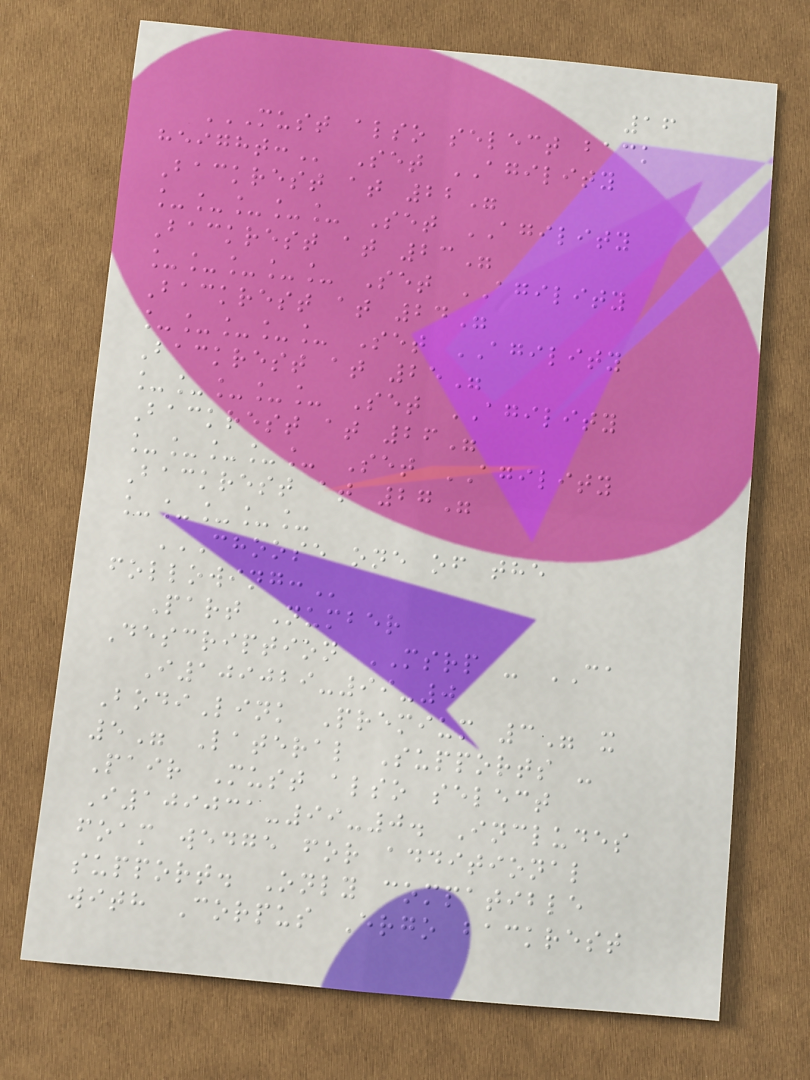16
MUST ALSO SELECT BACK
HEIGHT: Set AGILITY
Backrest at 22"
_____ Set AGILITY
Backrest at 23"
_____ Set AGILITY
Backrest at 24"
_____ Set AGILITY
Backrest at 25"
_____ Set AGILITY
Backrest at 26"
_____ Set AGILITY
Backrest at 27"
_____
CHOOSE ONE OF THE
FOLLOWING:
Part Number
Description MSRP - CA
I109029-99-0
BodiLink Premium 3" x
5" Lateral Supports -
Pair Must also select
I109031-99-0. Includes
foam wedge for additional
support. Only compatible
with Corpus Ergo backrest
